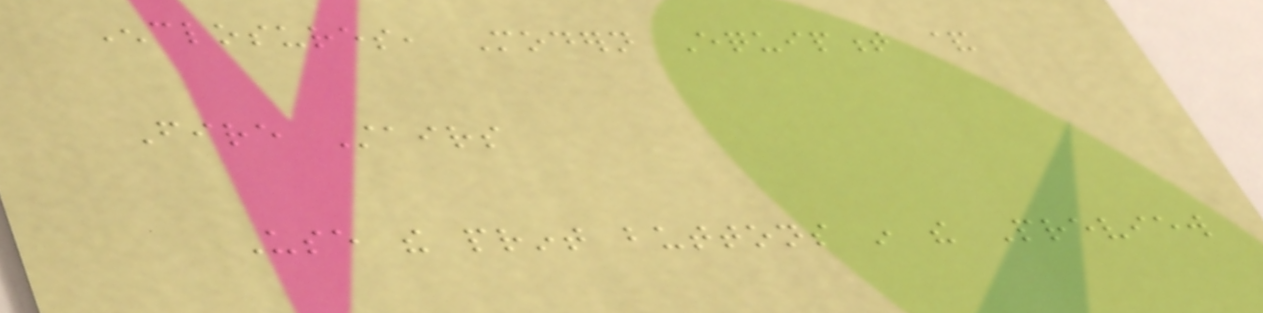Enclosures, Modern Equipment &
Fire Stairs
Use the print buttons in the Preview
